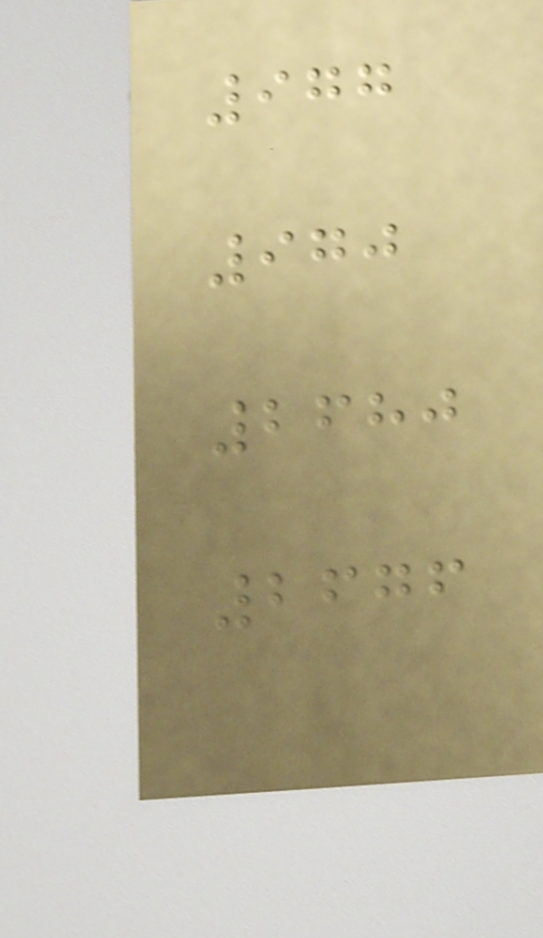977
970
2680
2676
